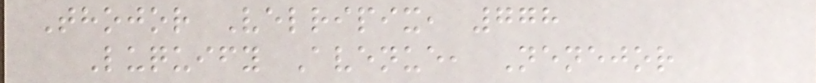Thojor Velripix, 778
Luquify Avenue, Nenejor
